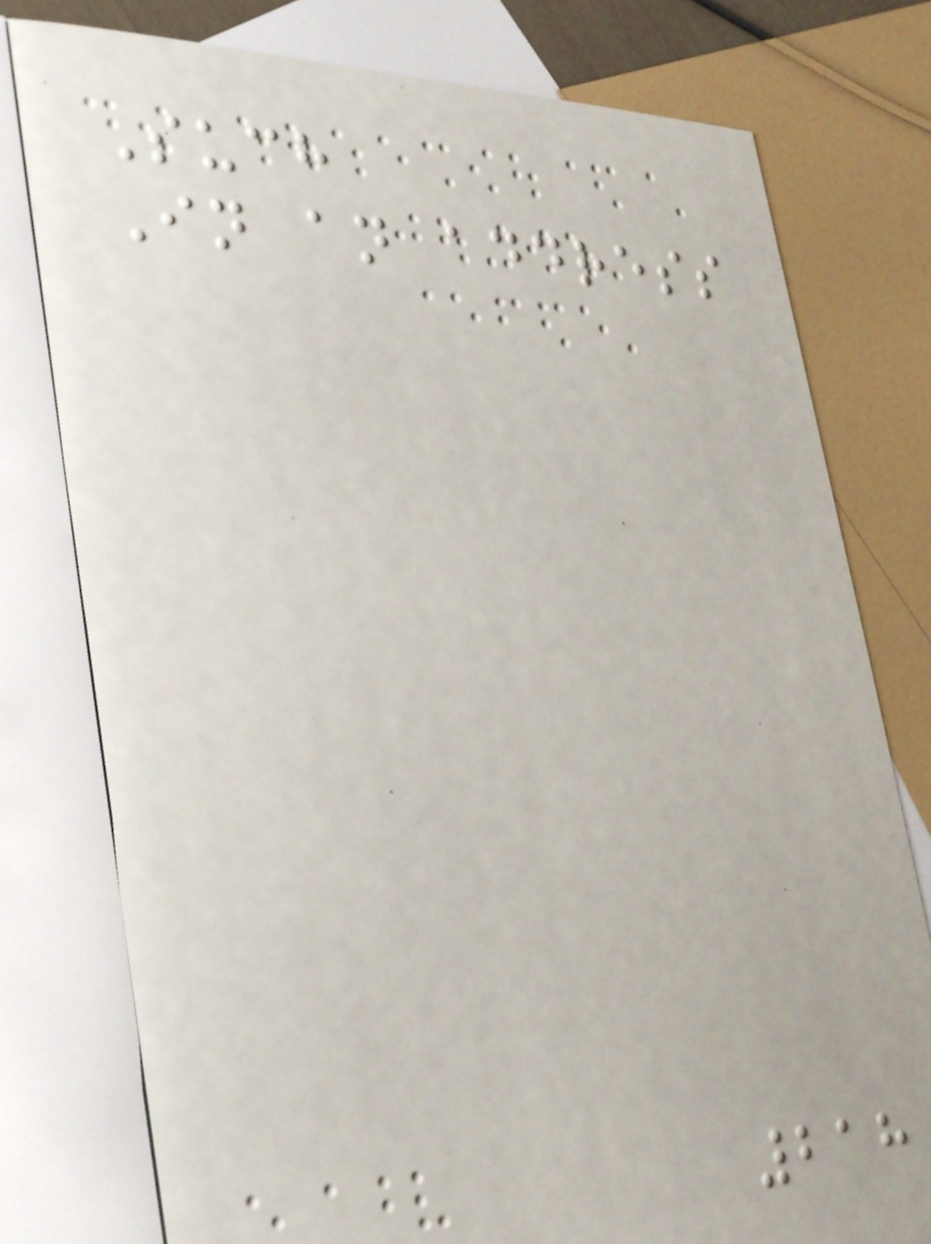Such
In an address
218
